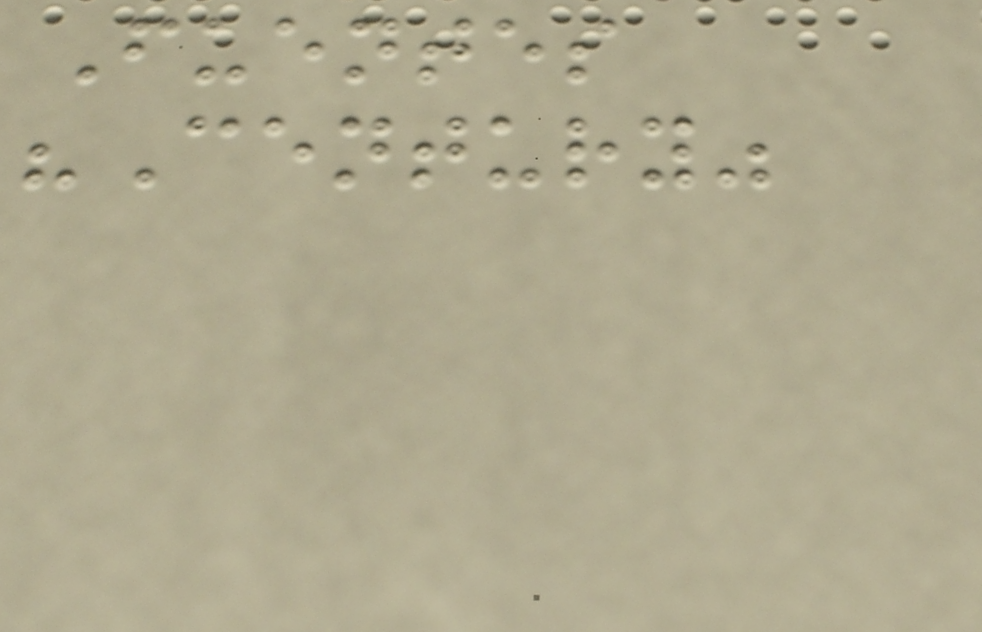Fuentes
"Century"
